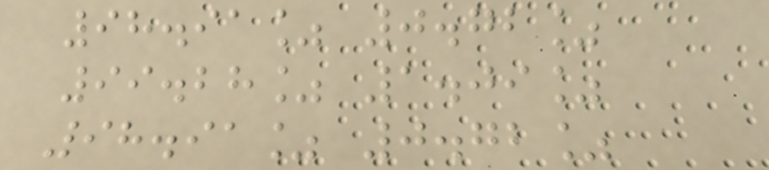98.91% 0.72%
99.28% 1.09%
98.91% 0.72%
